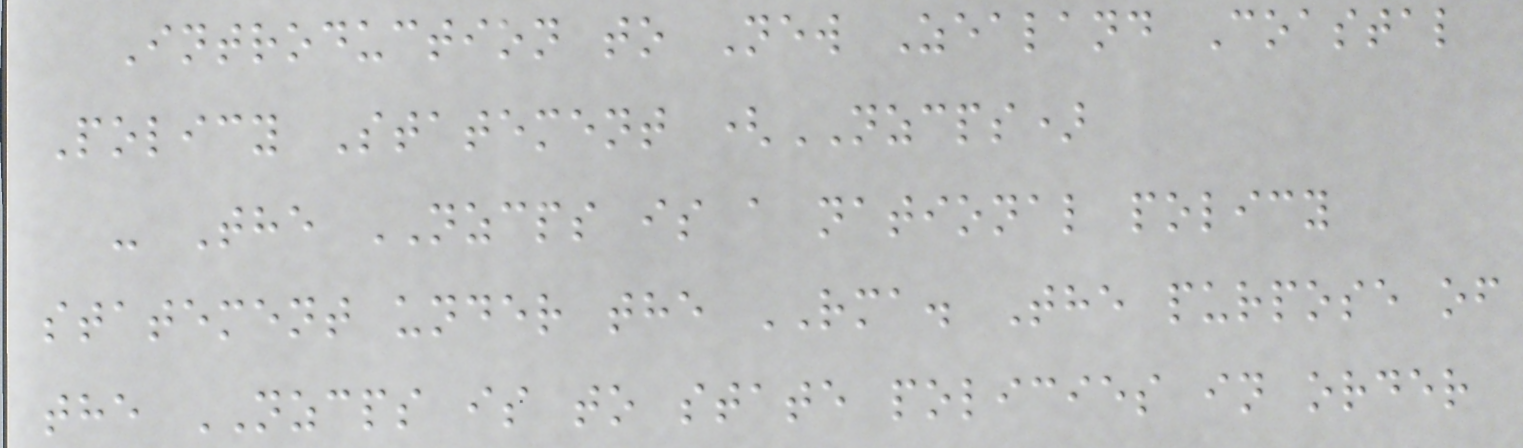Introduction to New Zealand Coastal
Policy Statement (NZCPS)
- The NZCPS is a national policy
statement under the RMA. The purpose of
the NZCPS is to state policies in order
